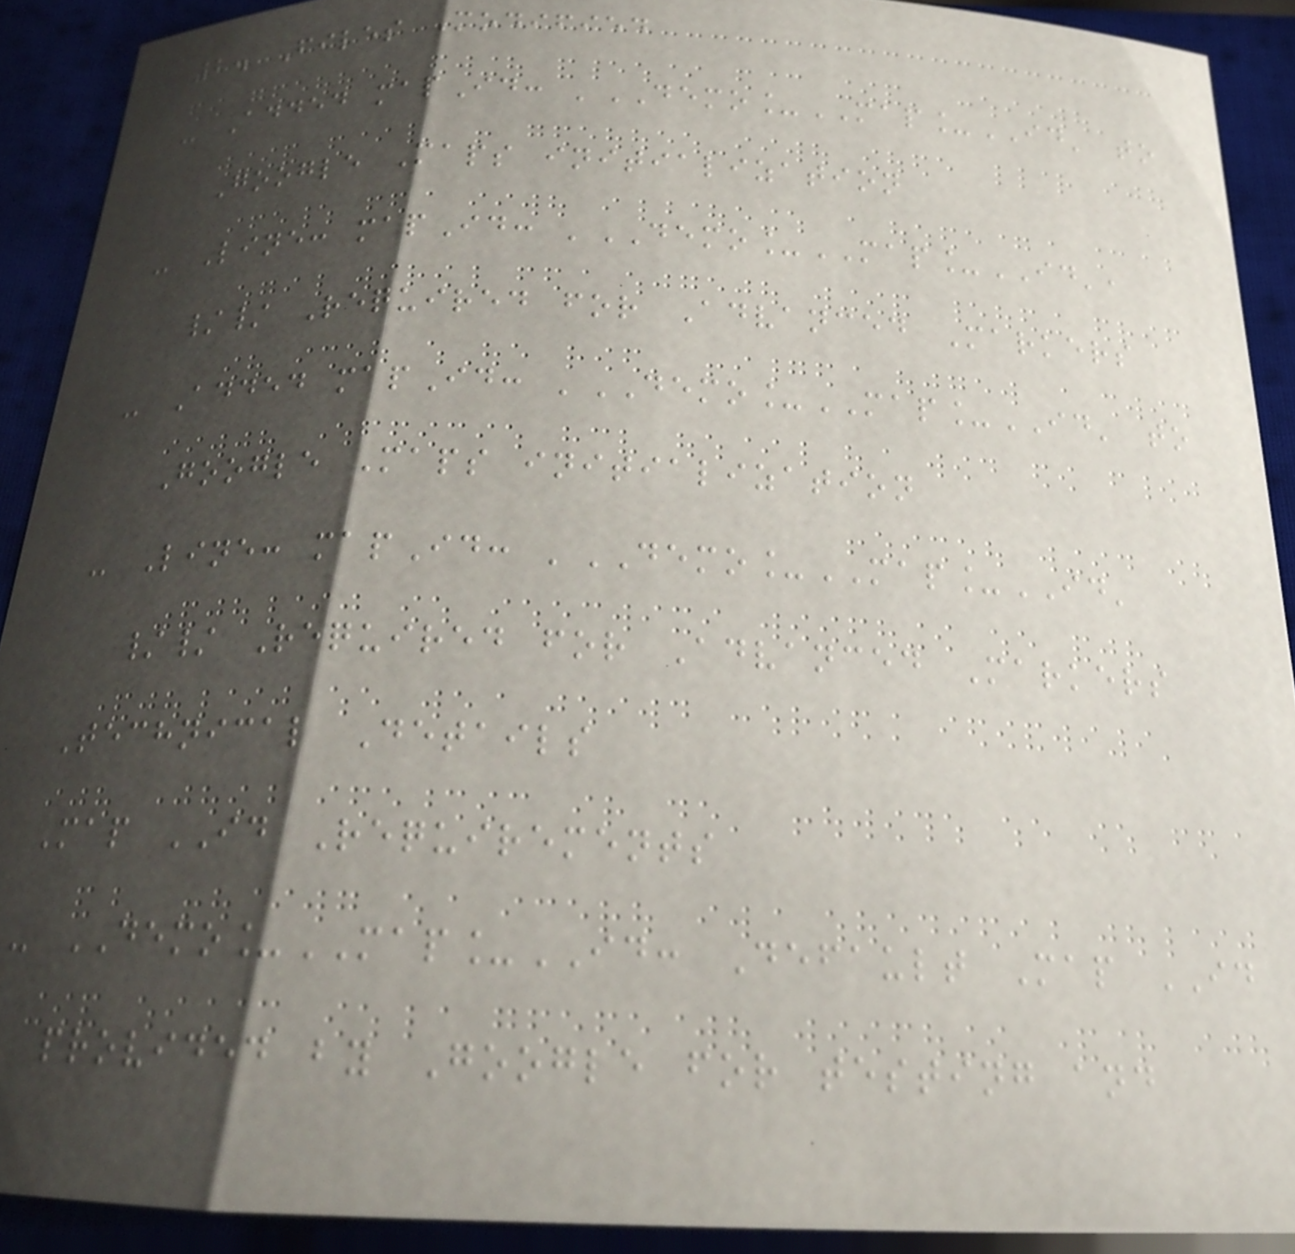2. Files Modified
- Added mapId: 'DEMO_MAP_ID' to
Google Maps initialization
- Line: mapId: 'DEMO_MAP_ID',
// Required for Advanced Markers
- Added mapId: 'DEMO_MAP_ID' to
Google Maps initialization
- Line: mapId: 'DEMO_MAP_ID'
// Required for Advanced Markers
Technical Details
Map ID Requirements
- DEMO_MAP_ID: Default Map ID
provided by Google for testing and
